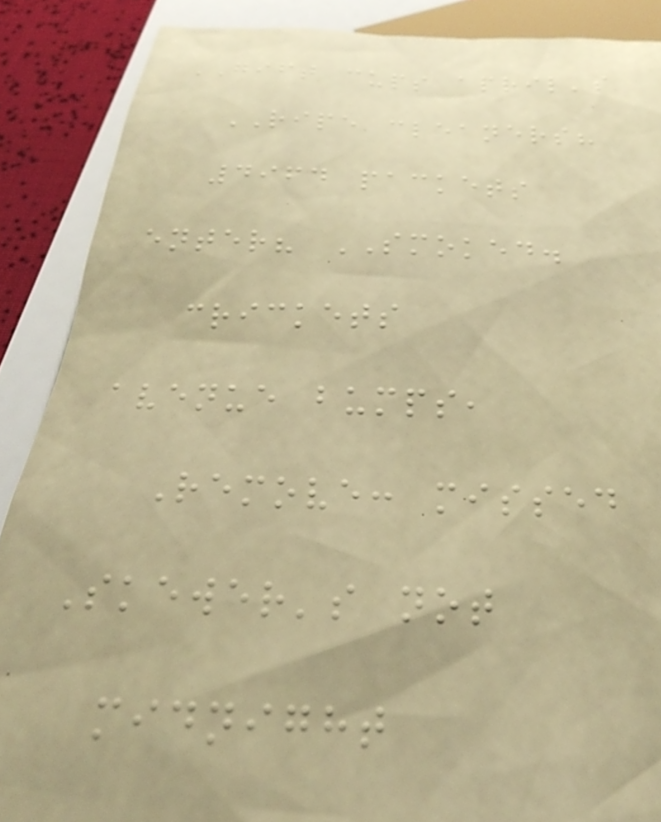GIFT cups april's
RIPE cleaners?
4964 packets
enter? SMOKED.
crickets
avenue bumps,
Remove: missed
Skewer's not
midnight
